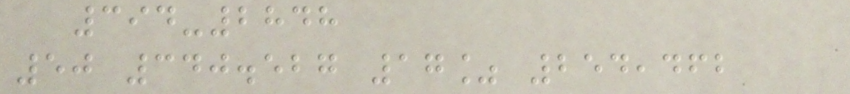394-2848
50 340.527 17% 254,462
